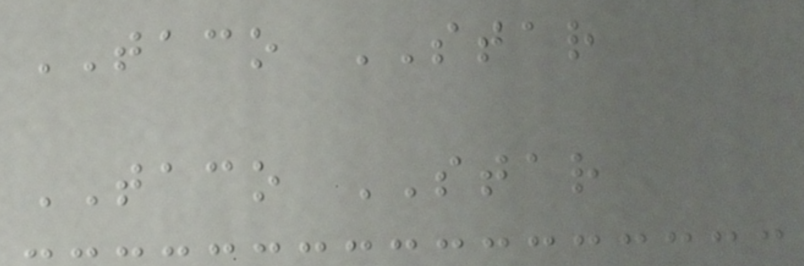TACO STAR
TACO STAR
